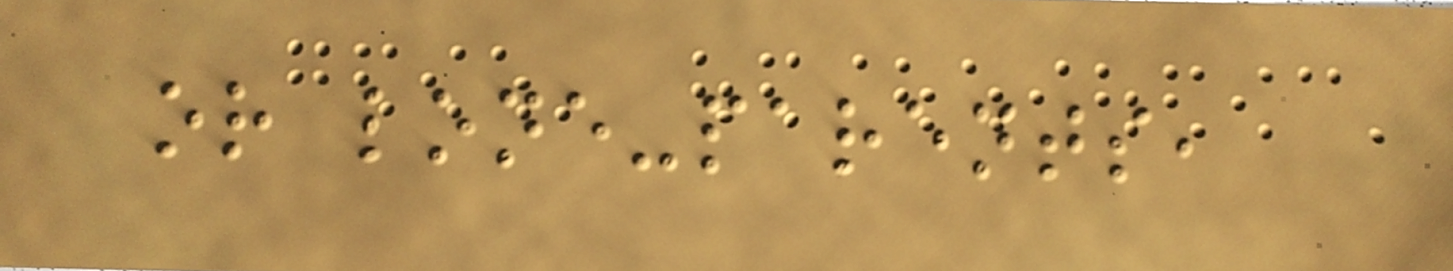or lone-parents,
